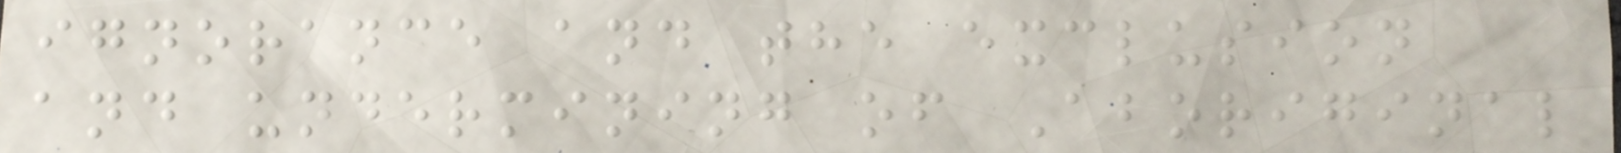ignorance and the exclusion
and undermining of Aboriginal
